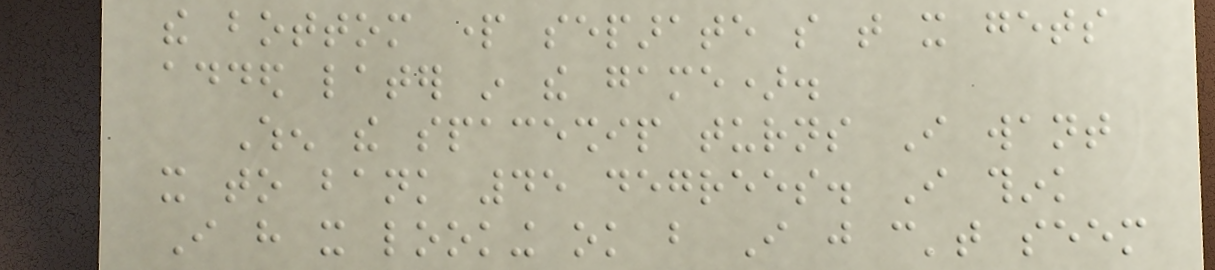the bottom part separate so that it gets
added later in the game).
When the spaceship turns I want
it to bank 45 degrees. I think
I have it looking ok but I just can't seem
